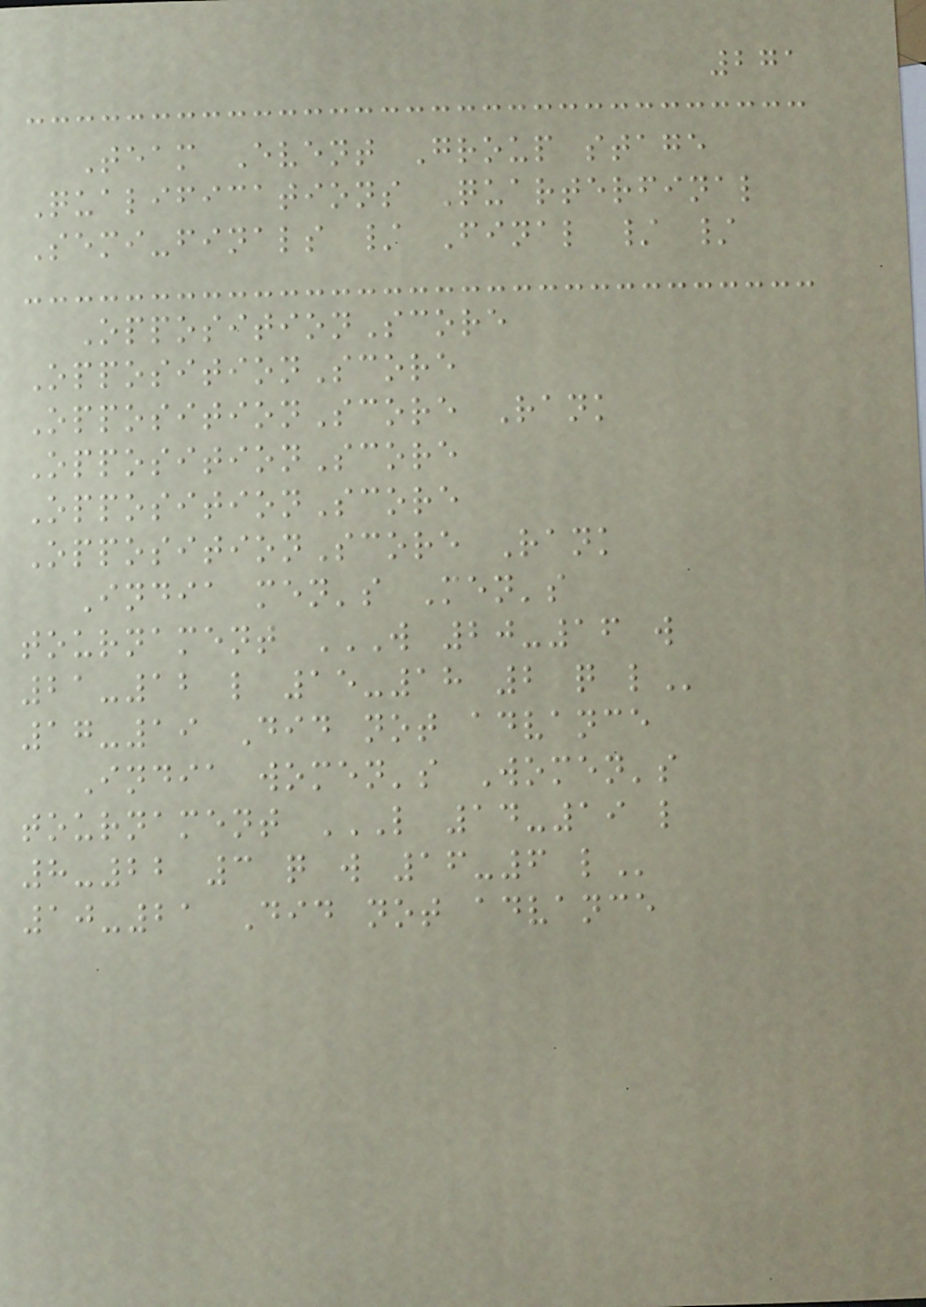271
Team Event Group stage
Qualifications Quarterfinal
Semi-finals / Final / /
OppositionScore
OppositionScore
OppositionScore Rank
OppositionScore
OppositionScore
OppositionScore Rank
India men's Men's
tournament W 20-16 W
21-12 L 15-18 2 Q L
17-19 Did not advance
India women's Women's
tournament L 14-19 L
8-22 3 Q W 16-6 L
10-21 Did not advance
